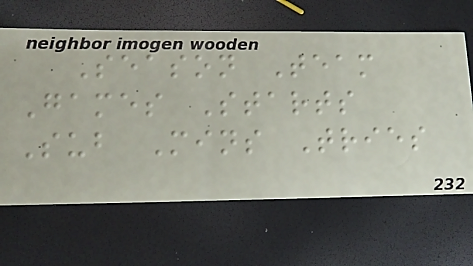Season Team
Games Starts
Sub Mins Tries
